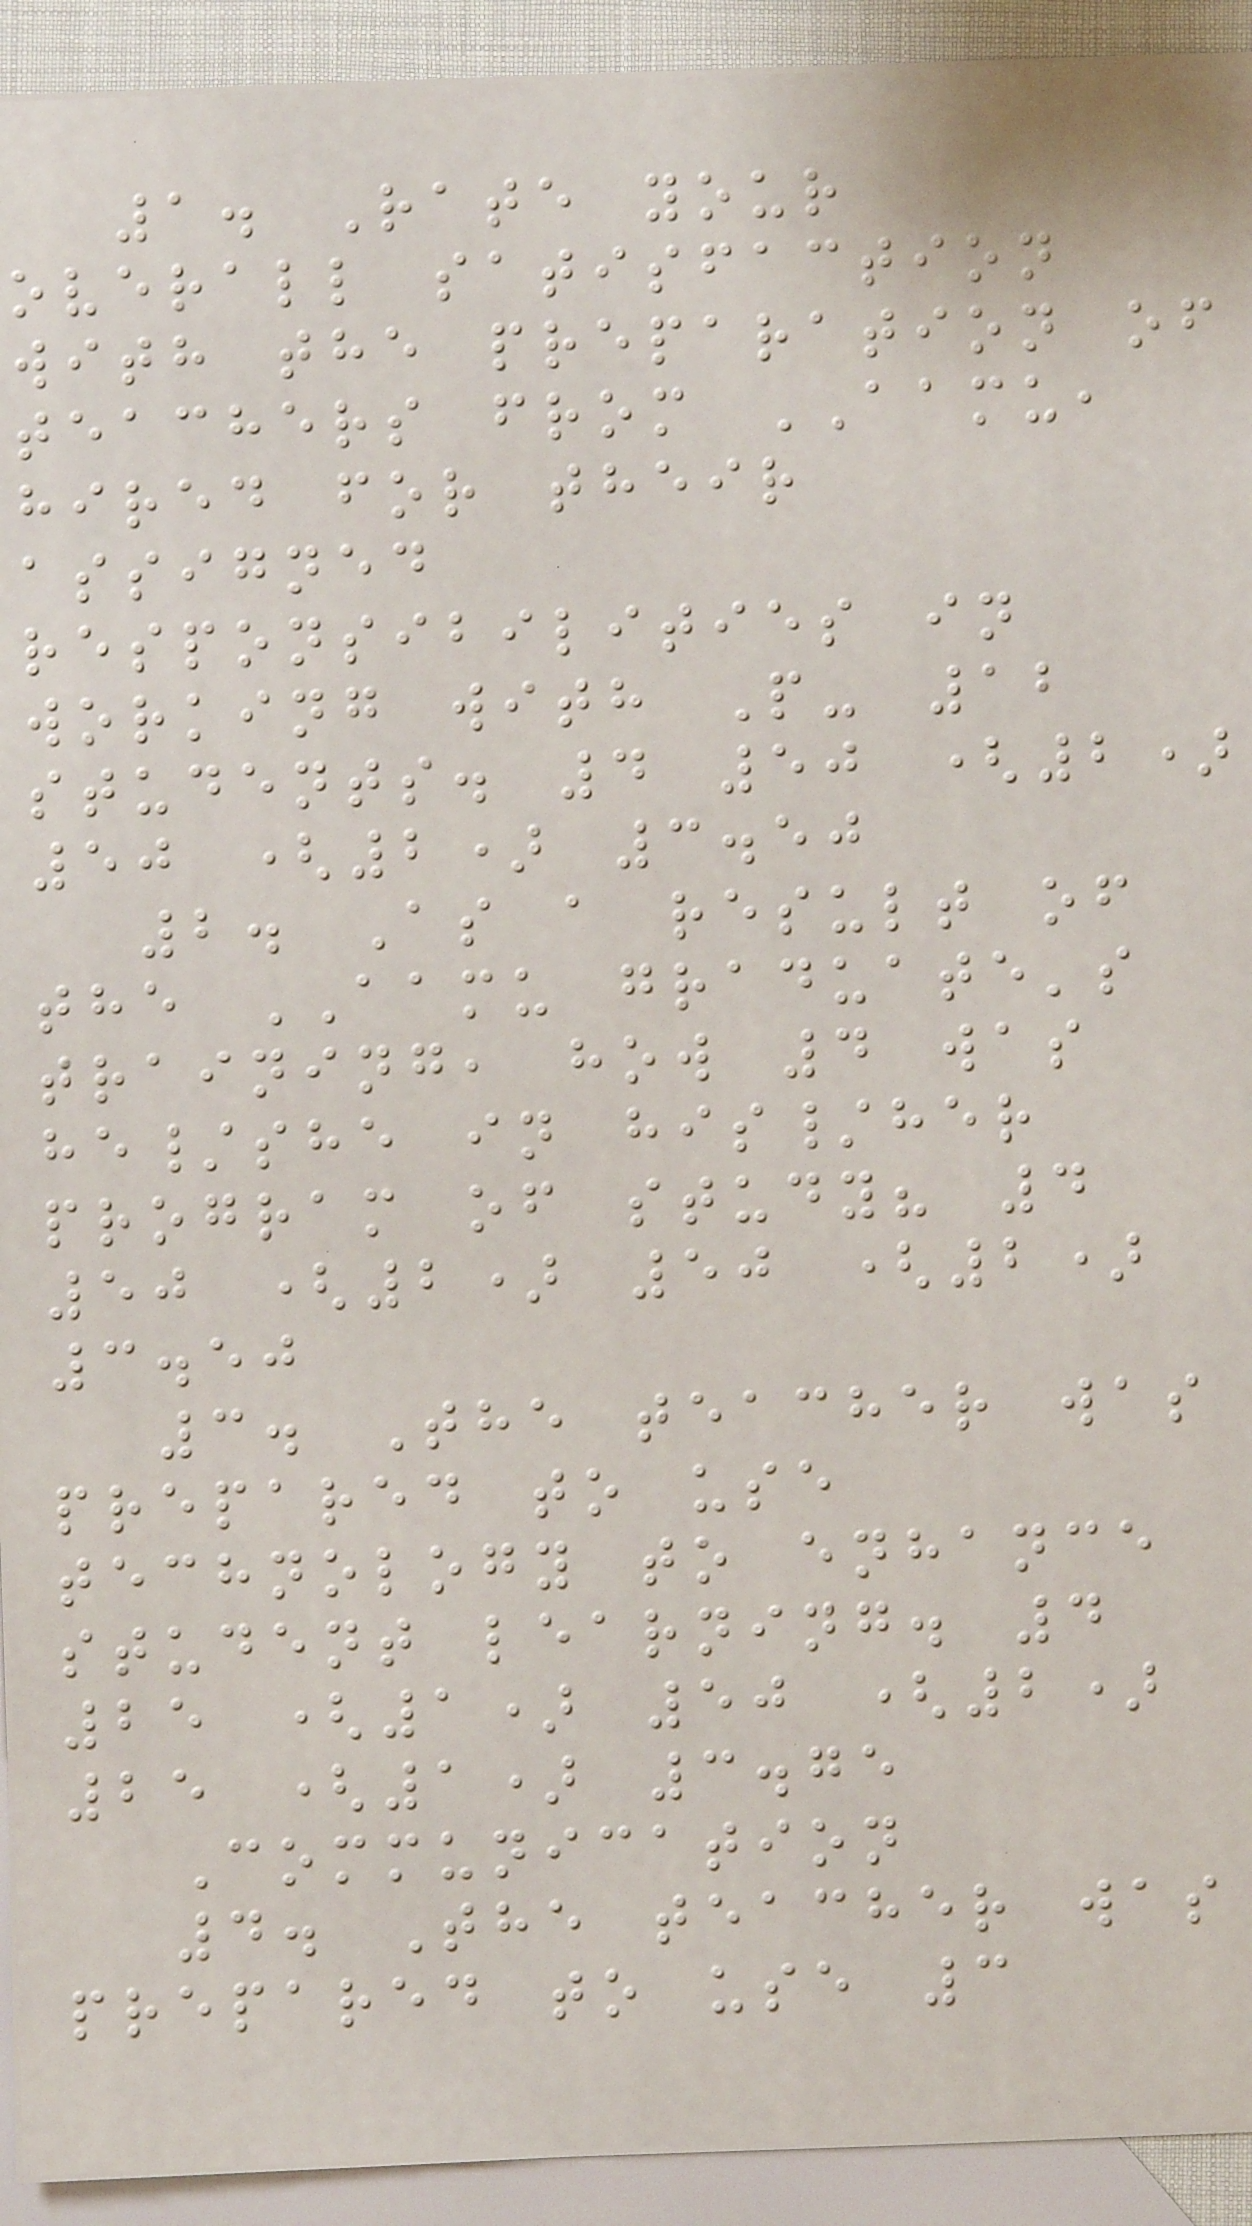1. Rate your
overall satisfaction
with the preparation of
teachers from AAMU,
hired for their
assigned
responsibilities in
working with P- 12
students. 4 50 (2)
50 (2) 3.50
2. As a result of
the AAMU graduate's
training, how 4 was
he/she in his/her
program of study? 4
50 (2) 50 (2)
3.50
3. The teacher was
prepared to use
technology to enhance
student learning. 4
25 (1) 50 (2)
25 (1) 3.75
Communication
4. The teacher was
prepared to use 3
